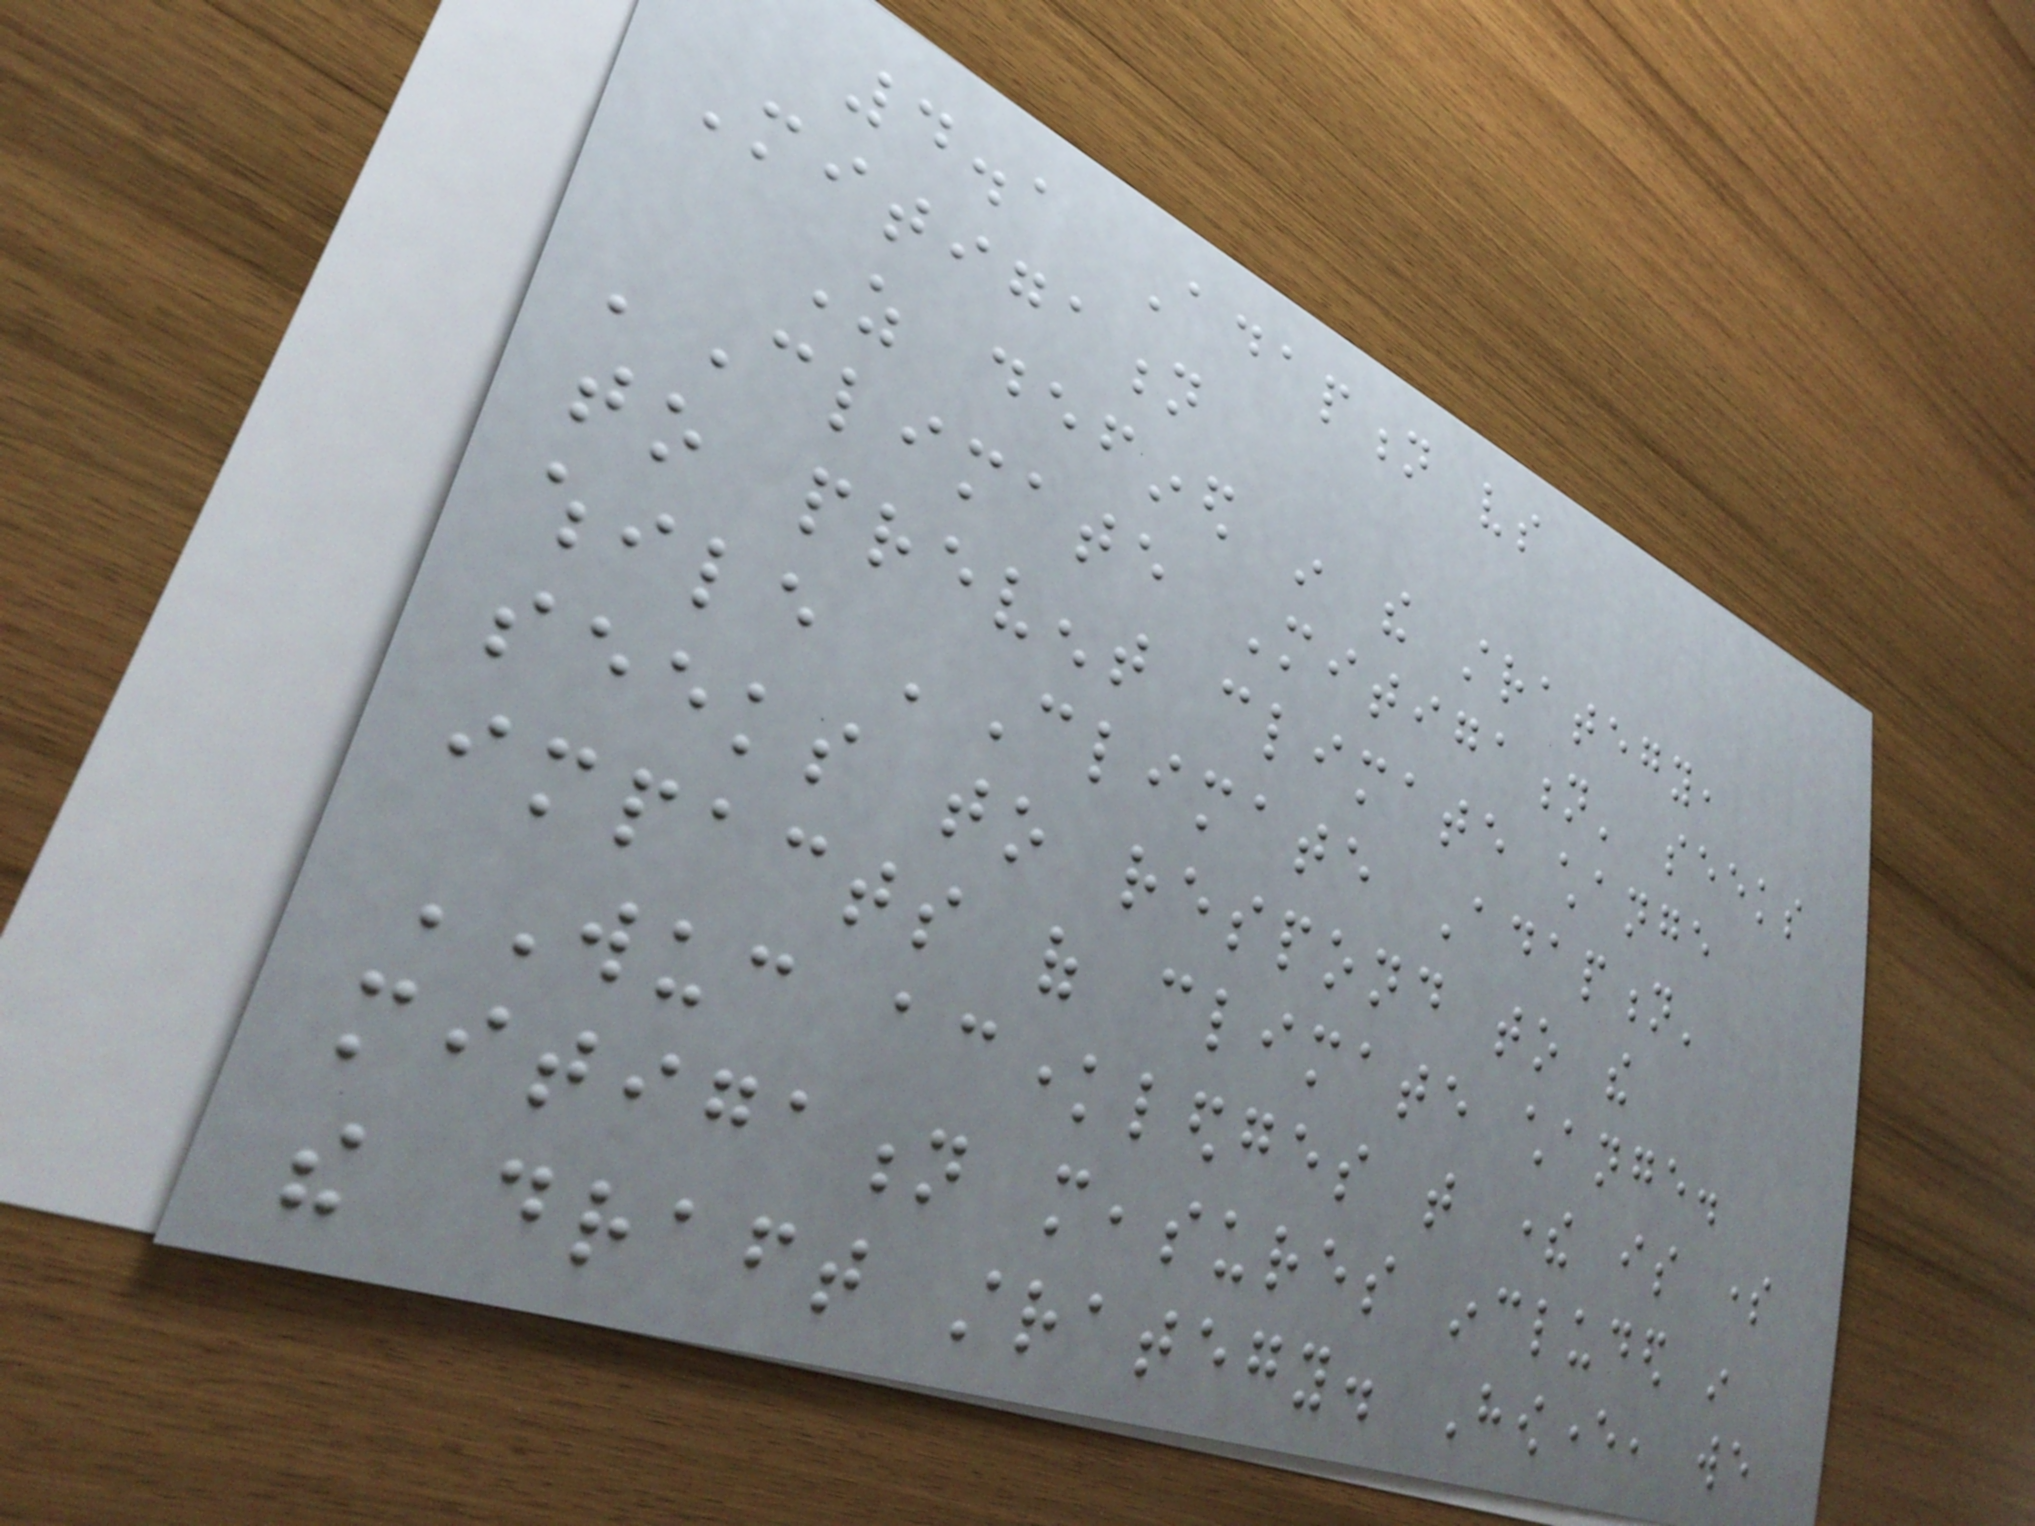4.1 Adaption vs
Mitigation
As defined in the strategy,
'Climate Mitigation' seeks
to prevent climate change
while 'Climate Adaption'
seeks to respond to the
impacts of climate change.
WUC acknowledges that there is some
mitigation measures included in
the draft strategy. However, we
